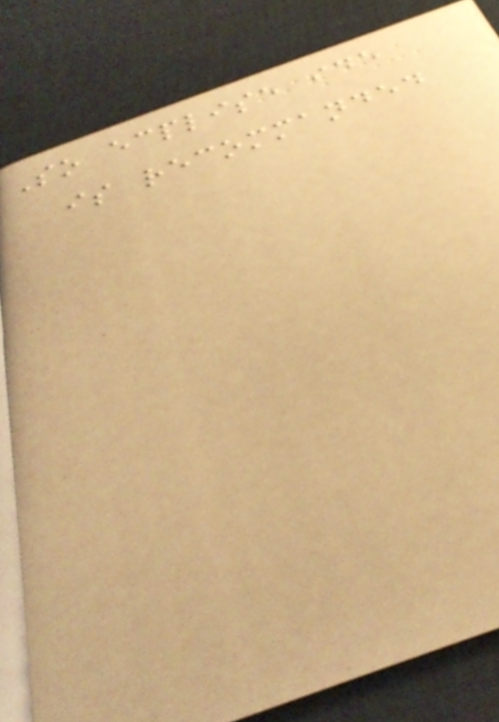So ecplise ide
is recommanded
